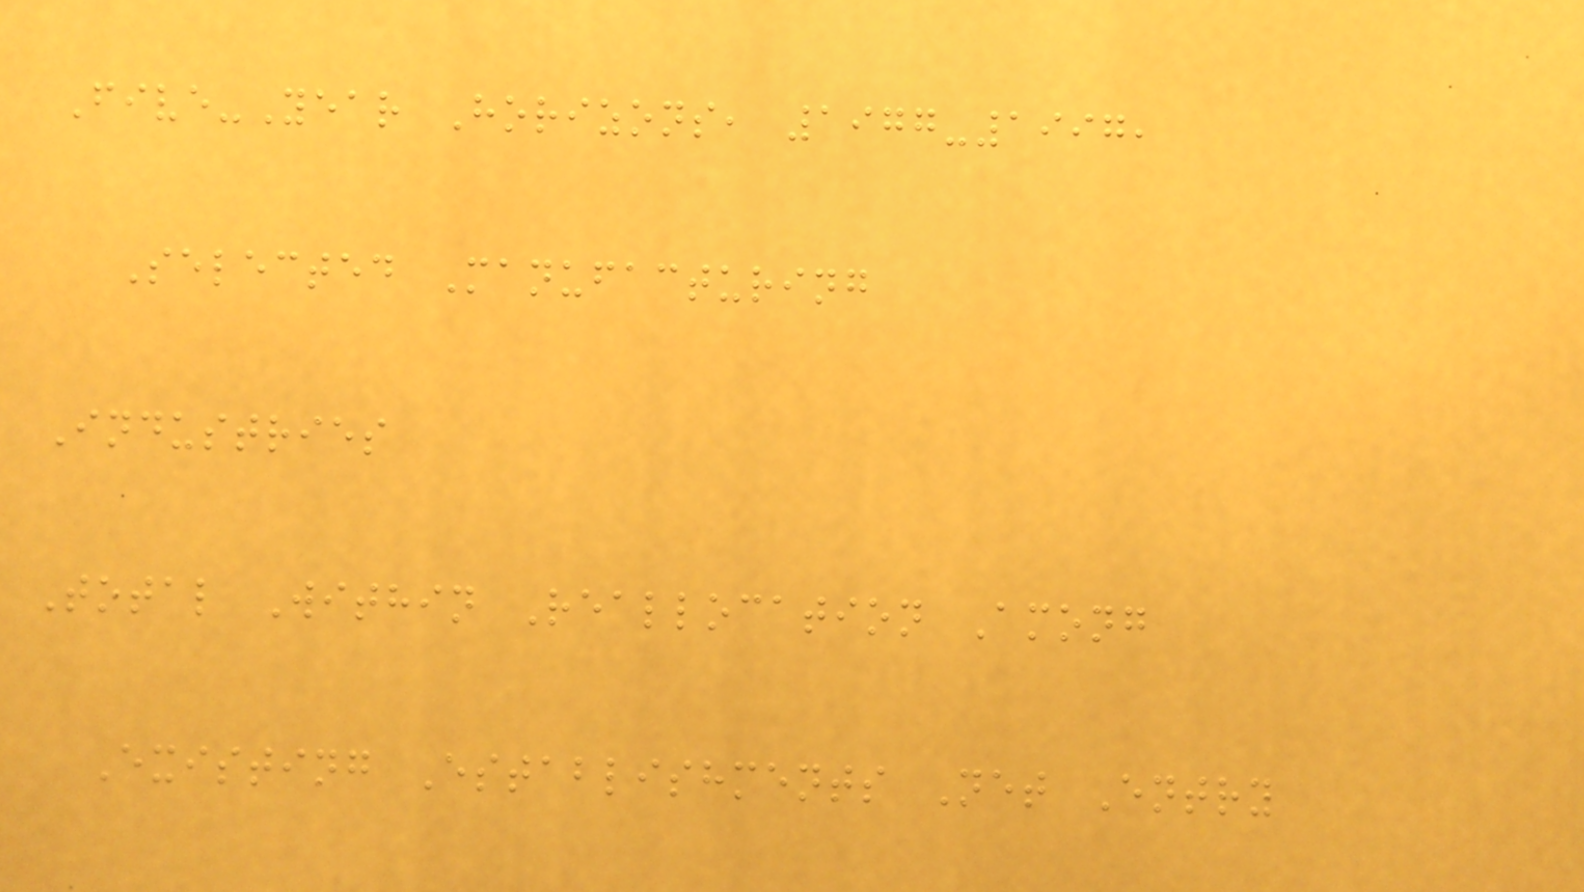Five-Year Horizons, 1977-1997,
Selected Manufacturing
Industries
Total Within Reallocation Among
Existing Establishments Net Entry
